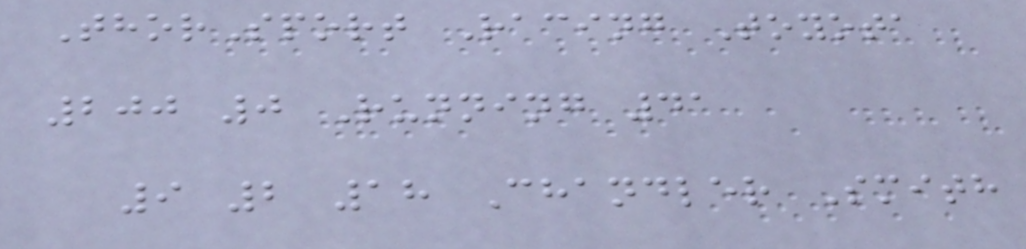ThorSport Racing Toyota
200 0 Running 41
9 2 18 Chandler Smith
